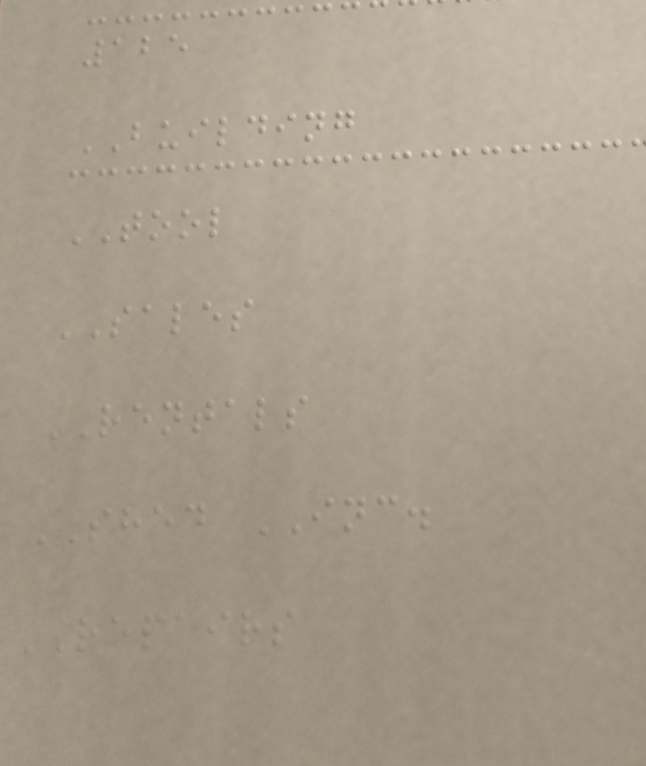125
BUILDING
TOOL
SALES
RENTALS
SHED INC.
REPAIRS
